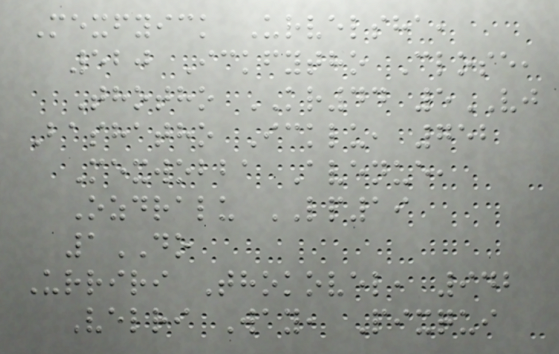Mexfyick Urvelsha,
520 Ickfytho Close,
Thotho KR44 5VJ
Bashatho Icklu, 752
Mexwobba Avenue,
Ozdralu LP19
1DO
Urriri Thokovel, 942
Velri Way, Pixqui
